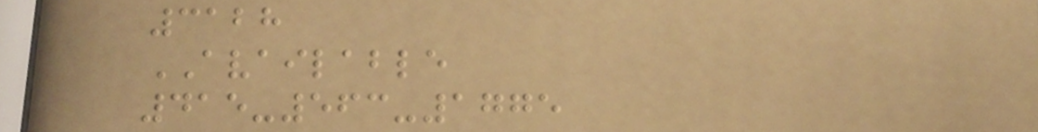3128
AVAILABLE
415-563-1775
